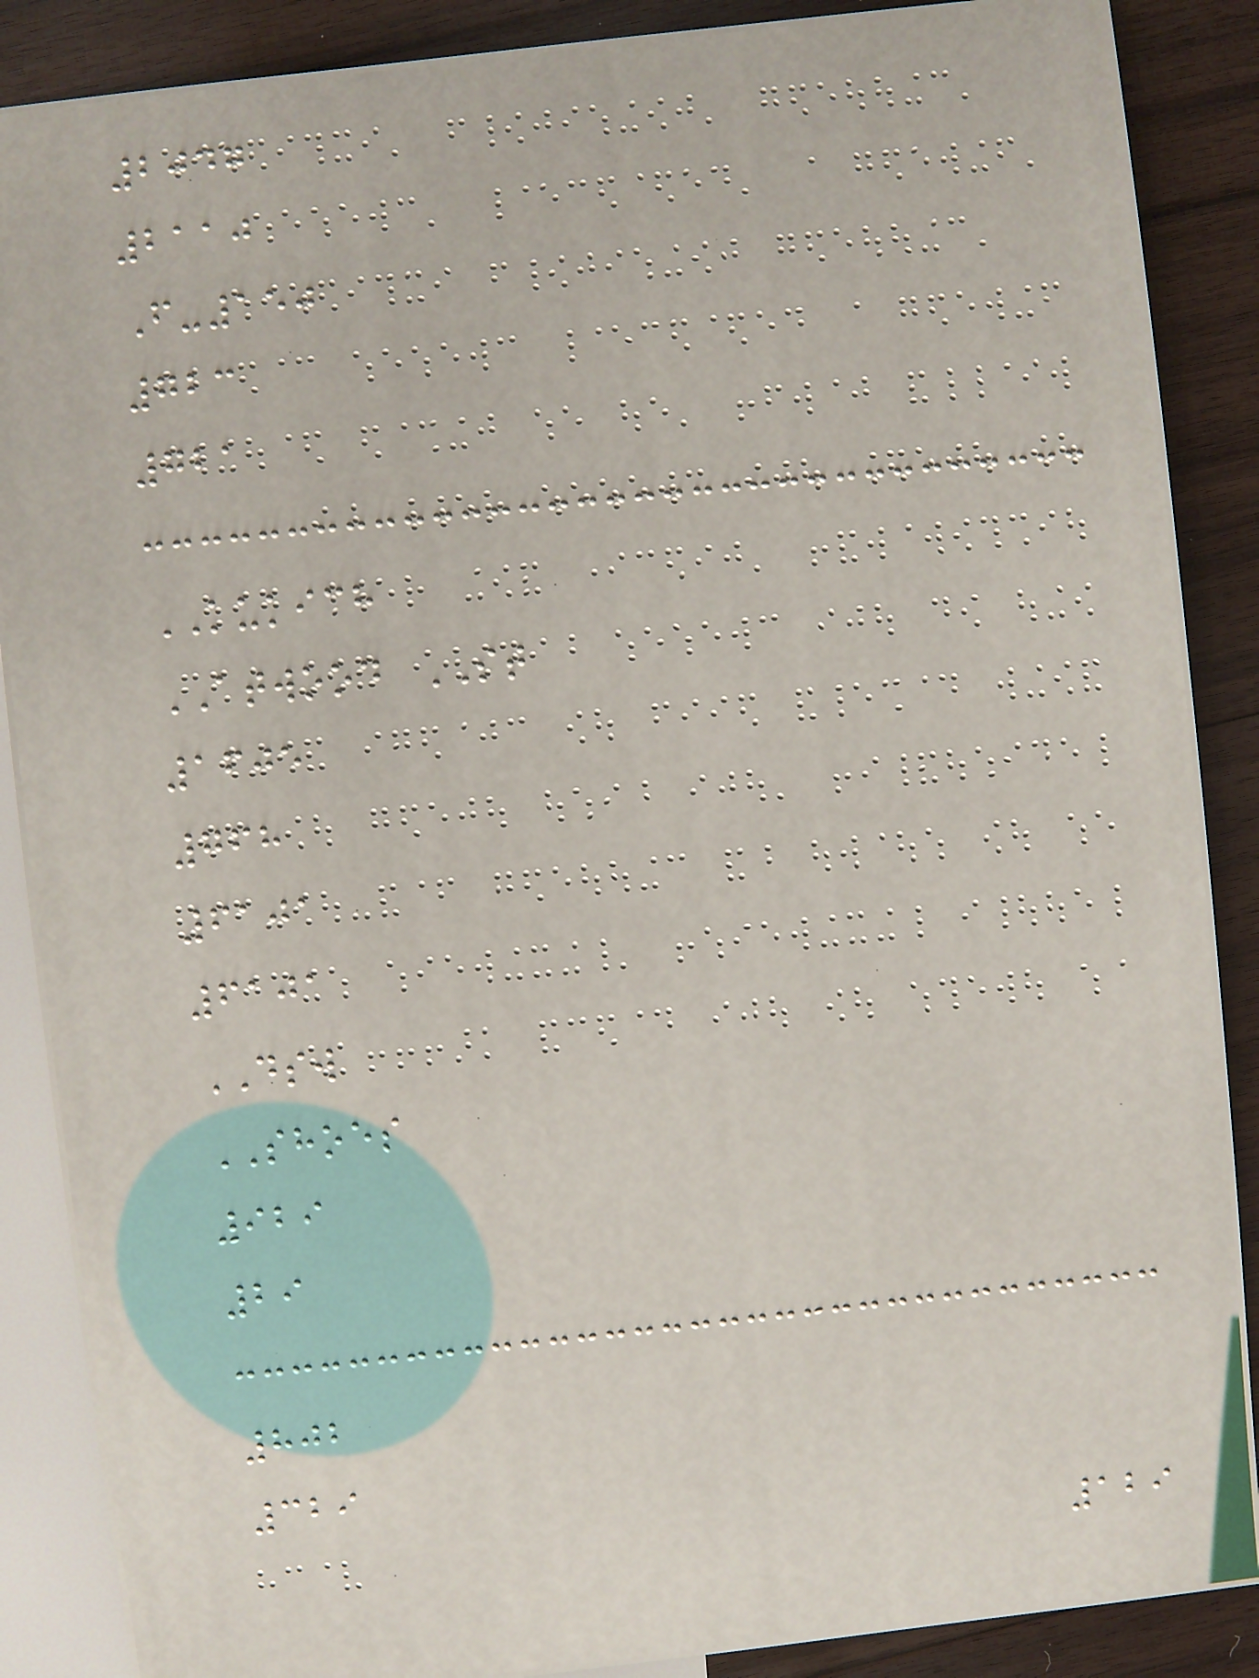2047
2110
F-150
723
721
KUKICH
ATWOOD ST
1605
768
6101
6101
DSW
SHOES
929
29
802
329
129
